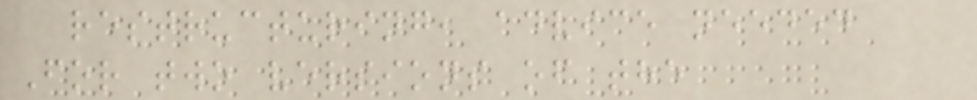restructuring, advice needed
For two versions of the
